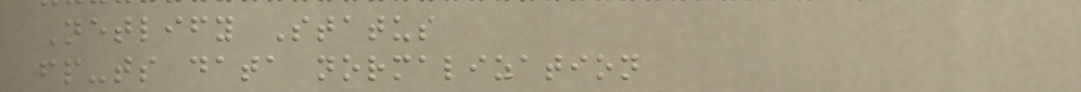Netlify Status
fp-ts data normalization
